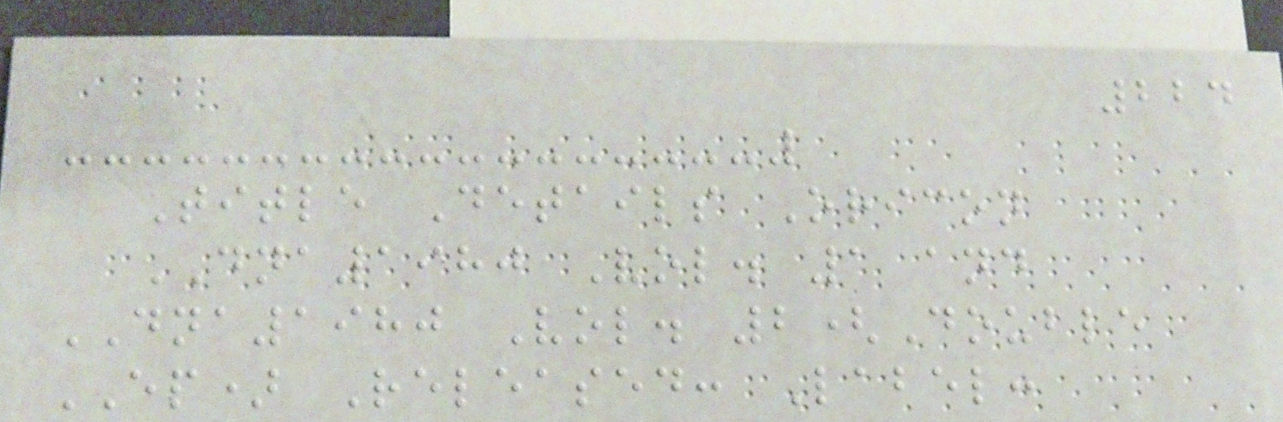224
Title Details Oricon
DNA1980 Vol. 1 and
DNA1980 Vol. 2(Double
EP) Released: Label:
